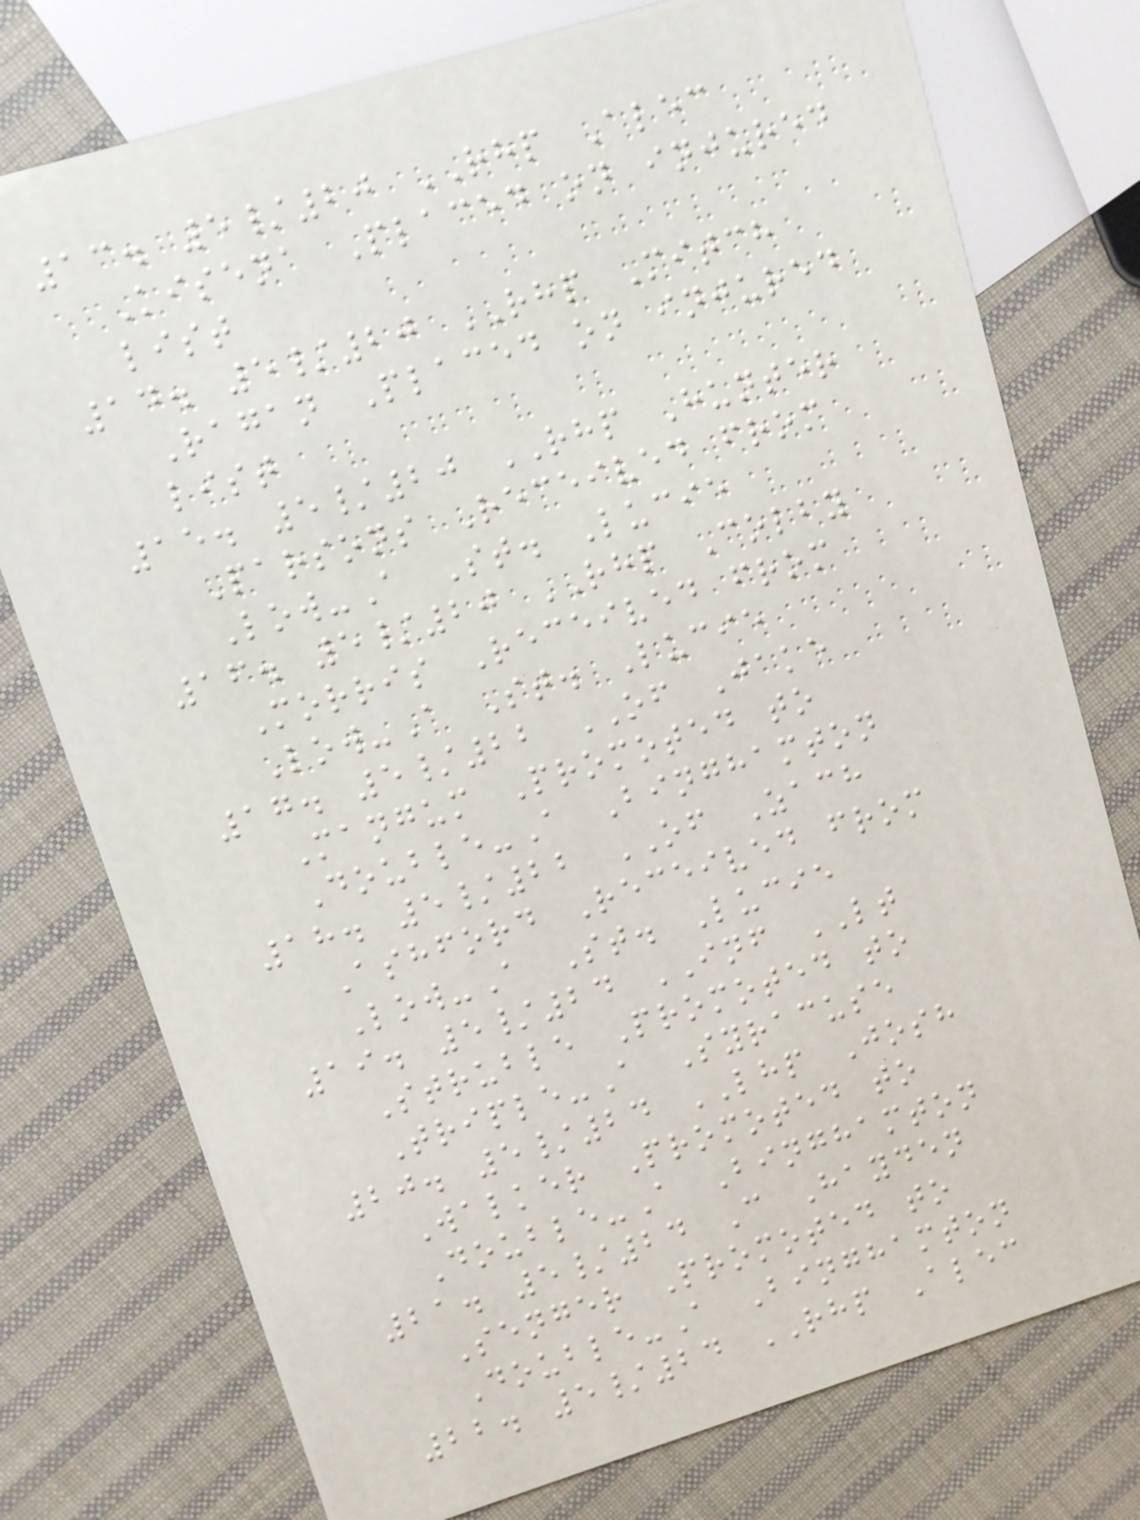13. 5/20 RHP Alec
Kisena Placed on injured
list
14. 5/20 RHP Mitch
Ragan Placed on injured
list
15. 5/20 RHP Hunter
Parsons Received from
Low-A St. Lucie
16. 5/20 RHP Colby
Morris Received from
Low-A St. Lucie
17. 5/22 OF Jake
Mangum Promoted to
Double-A Binghamton
18. 5/22 OF Zach
Ashford Received from
Low-A St. Lucie
19. 5/24 INF LT
Struble Promoted to
Triple-A Syracuse
20. 5/24 LHP Josh
Walker Promoted to
Double-A Binghamton
21. 5/24 C Hayden
Senger Promoted to
Double-A Binghamton
22. 5/24 RHP Alec
